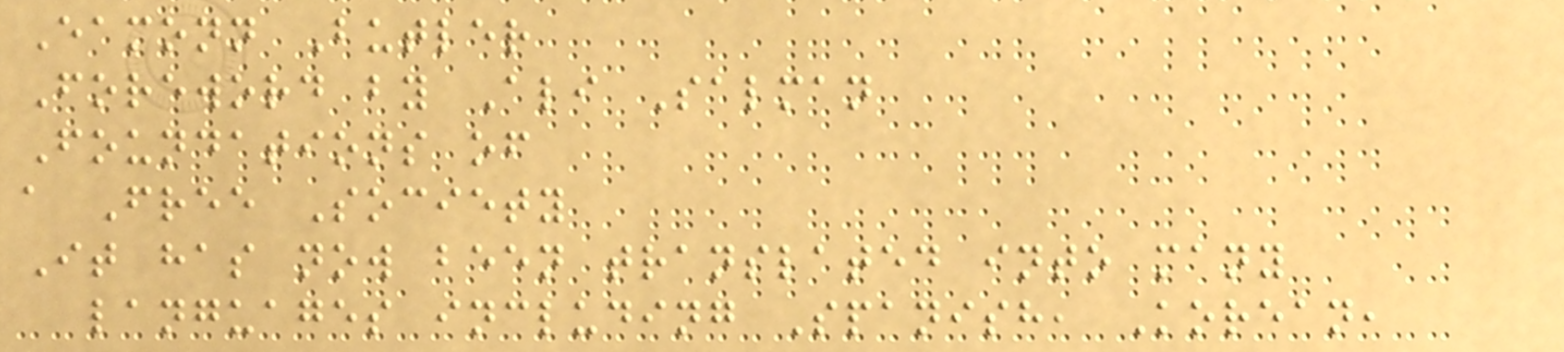Eamonn Butler
Foreword by Ali Salman
Foundations of
a Free Society
It has now been translated into many
languages including Spanish, Korean,
